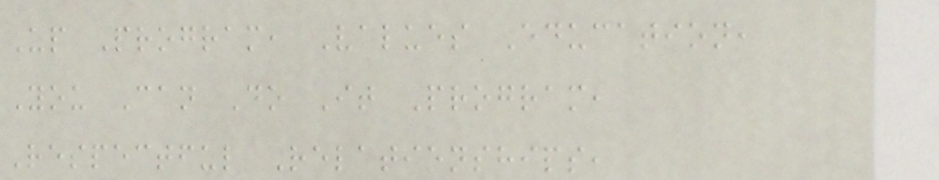Up Program, Values Education,
You Can Do It Program,
Respectful Relationships,
